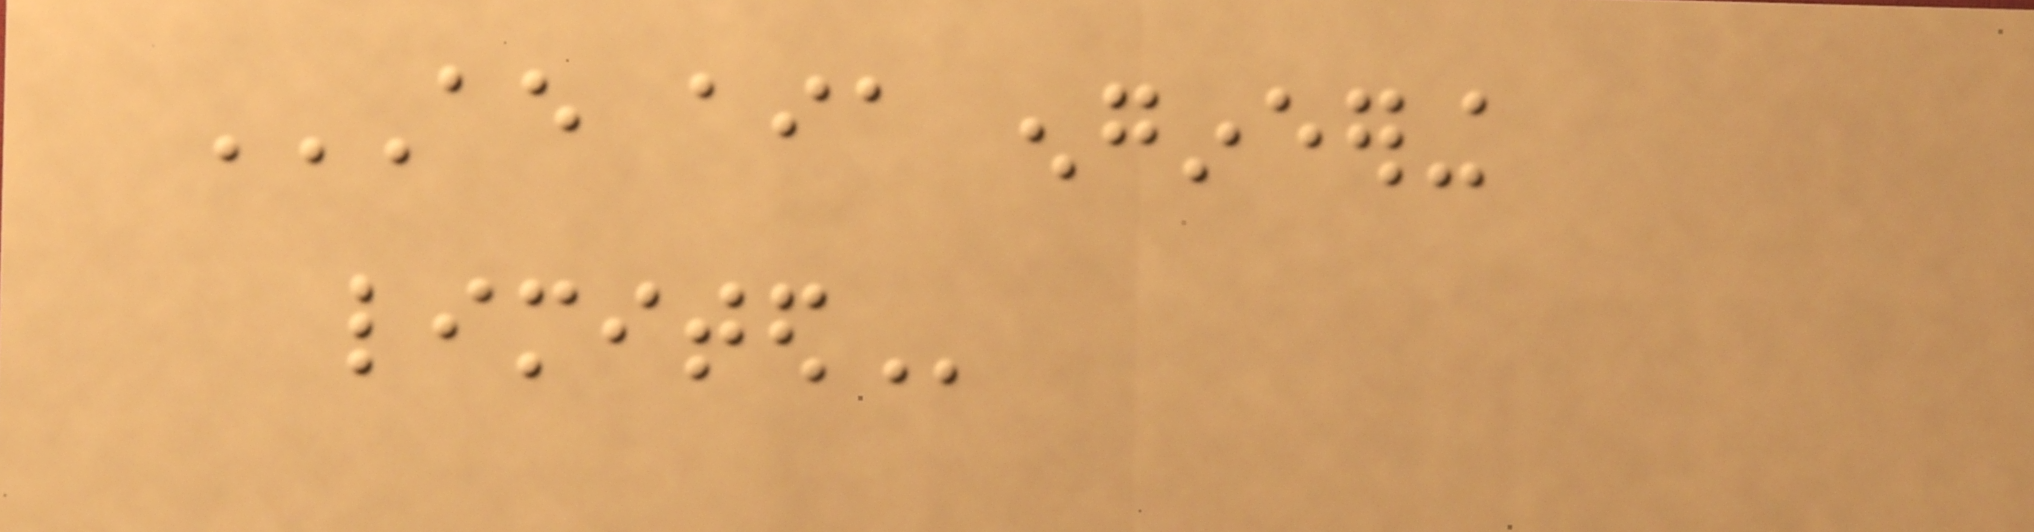AE AIA ENGINEERING
LIMITED
